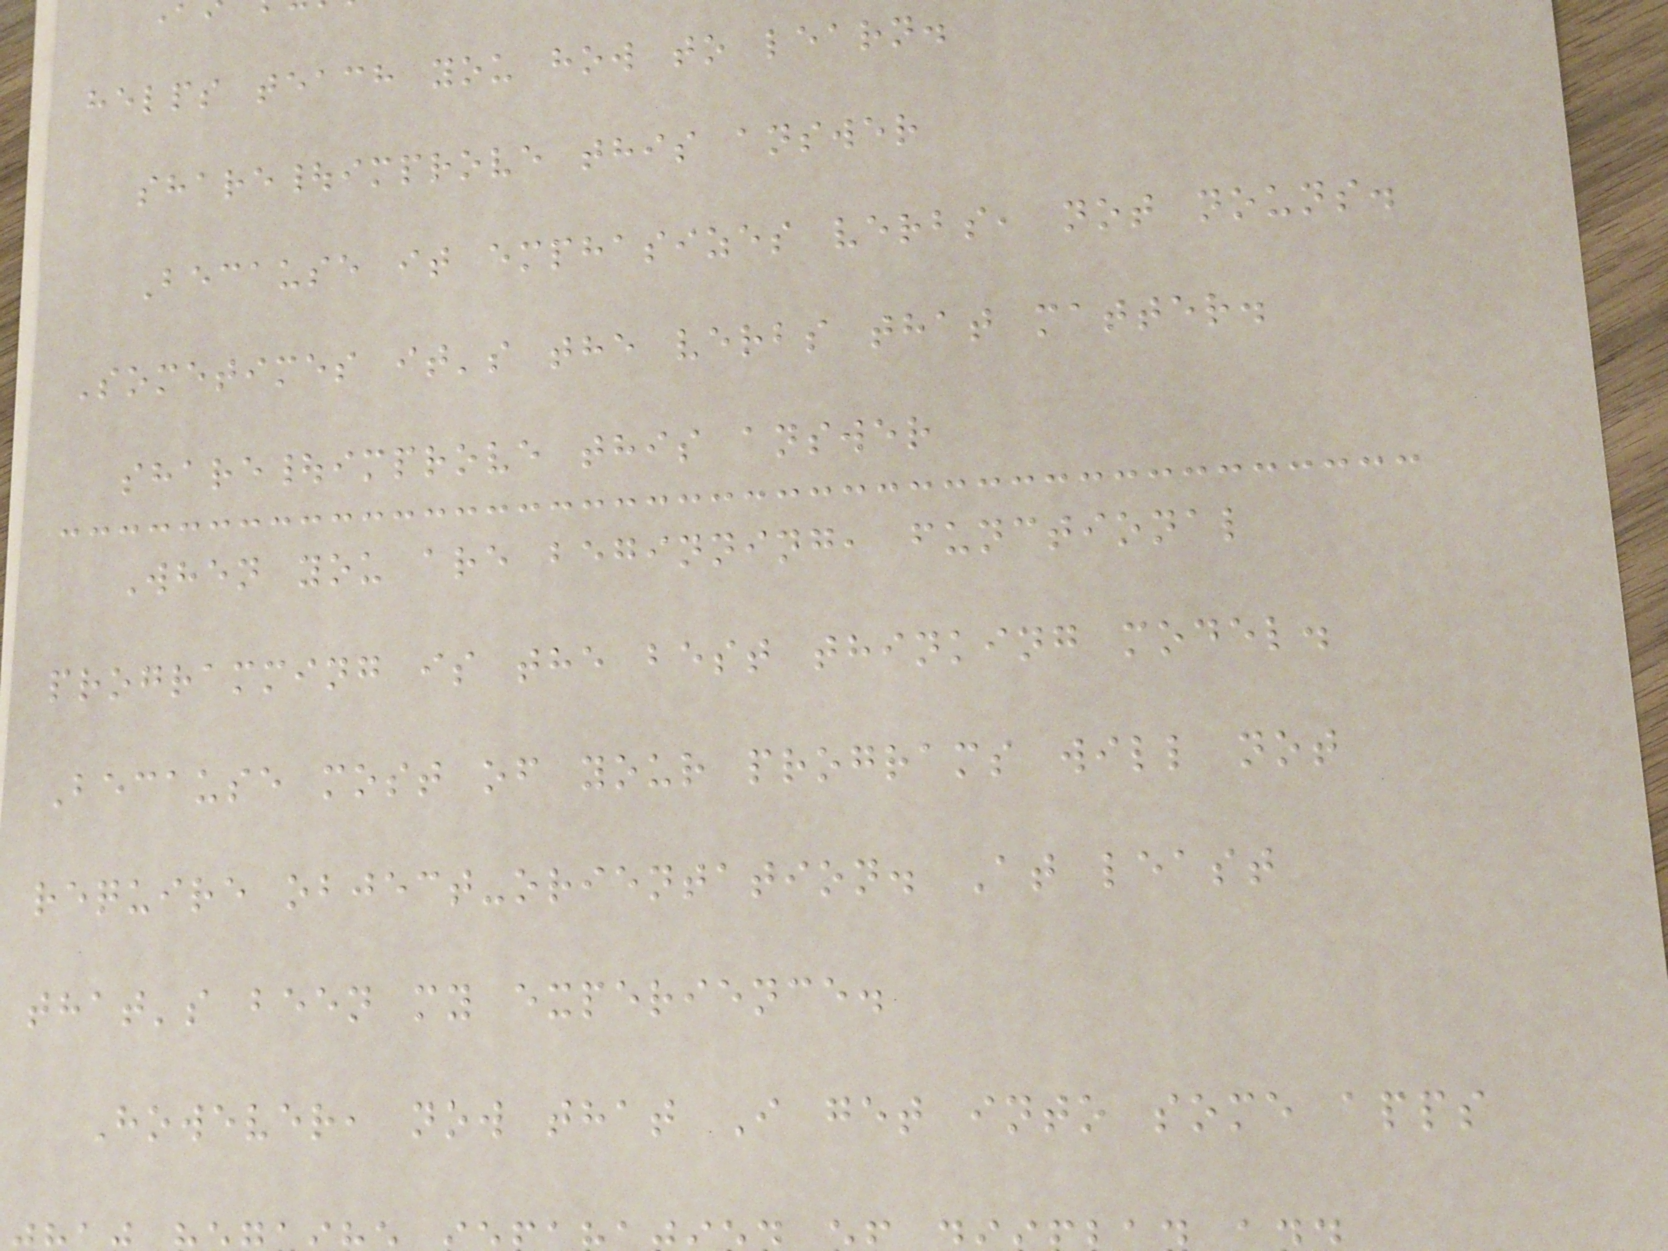helps teach you how to learn.
share|improve this answer
Because it emphasizes verbs, not nouns.
Sometimes it's the verbs that matter.
share|improve this answer
When you are beginning, functional
programming is the best thinking model.
Because most of your programs will not
require object-orientation. At least
that's been my experience.
However, now that I get into some apps
